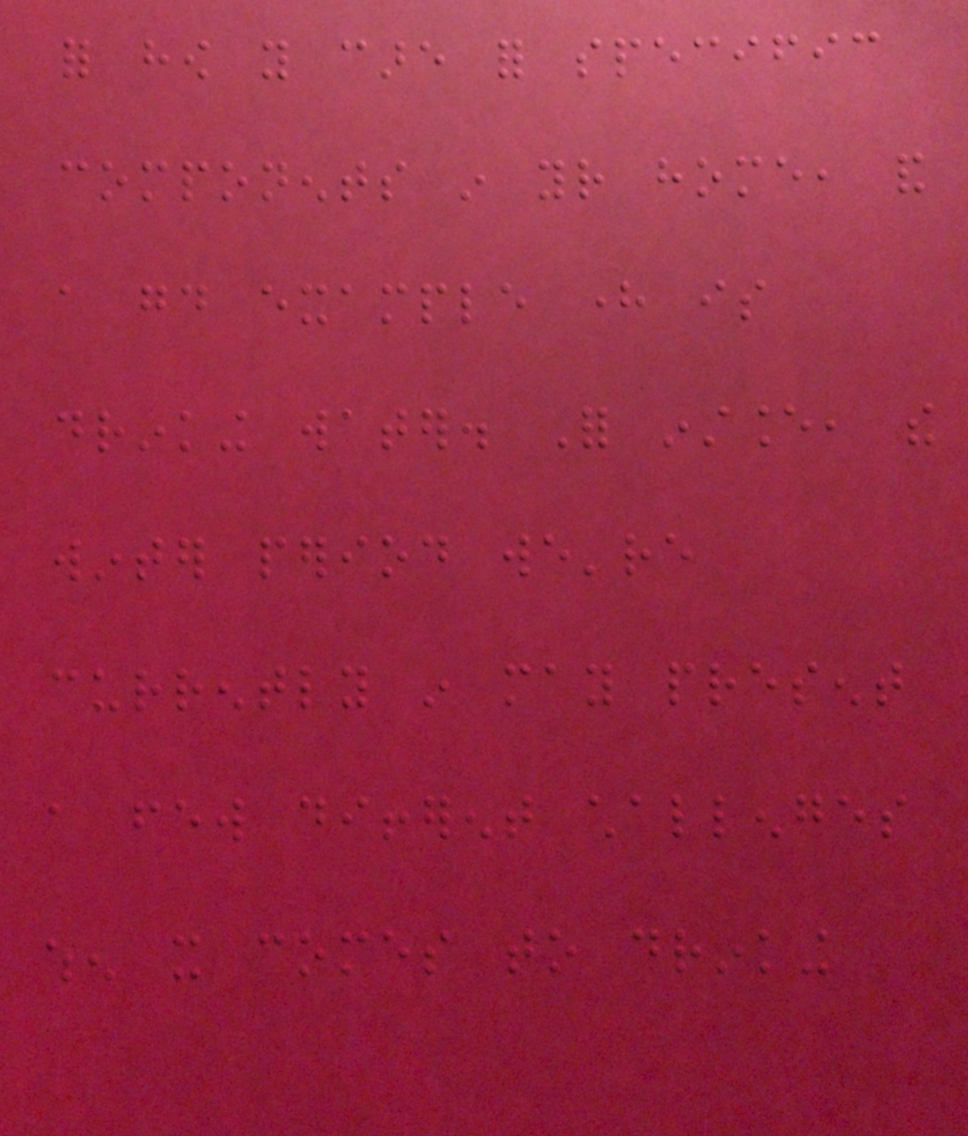for how you care for specific
components in your home, and
a good example here is
drinking water. For instance, the
winter period we're
currently in may present
a few different challenges
when it comes to drinking
